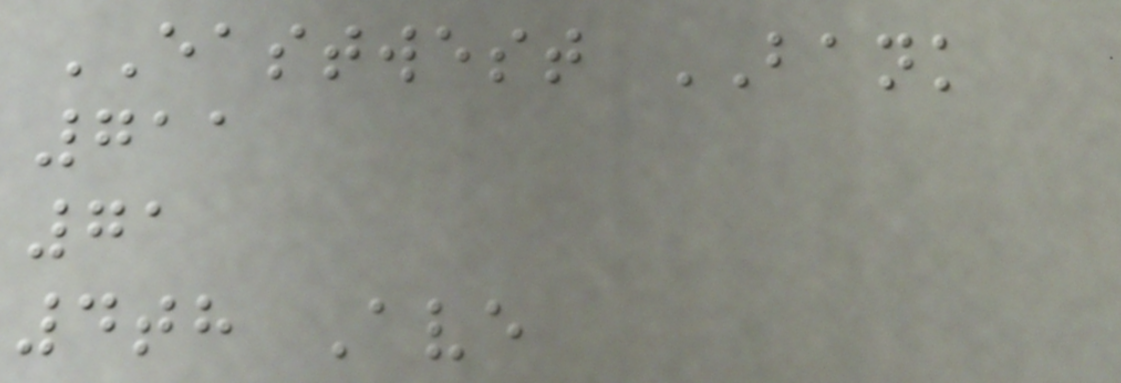EASTWEST BANK
711
71
4th Ave
